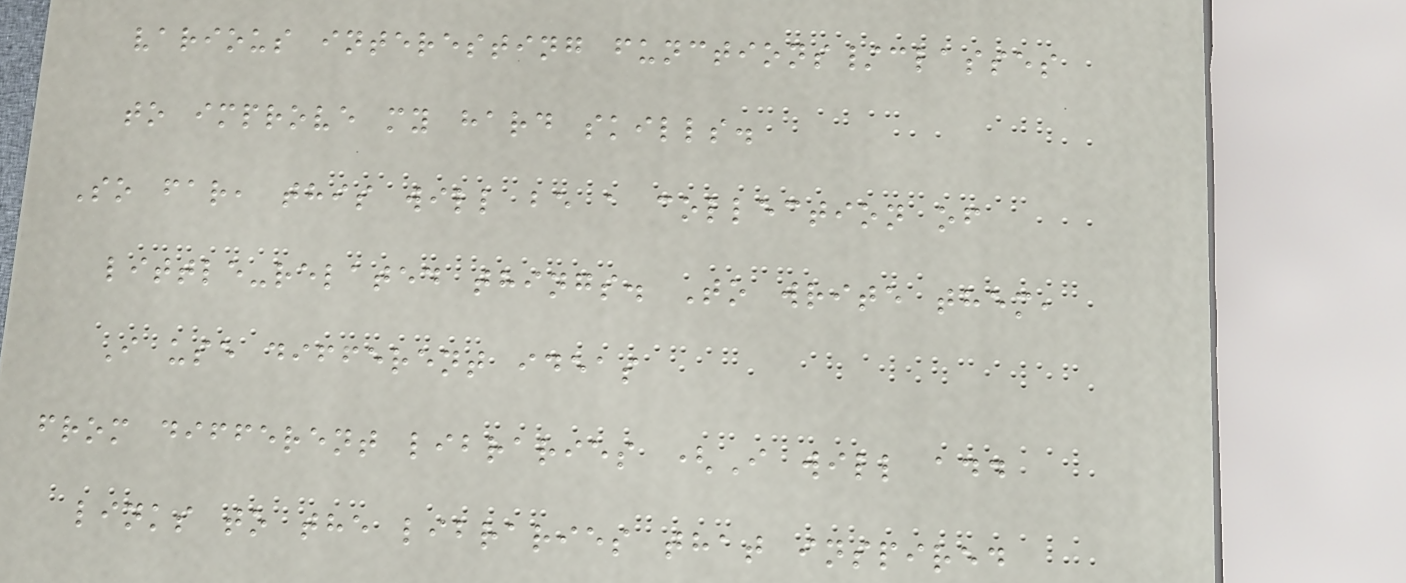various interesting functions/classes
to improve my hard skills.
So far, this will be a collection of
little-related things. To write them,
I use different ideas
from different libraries (I will add
links to the libraries that inspired
